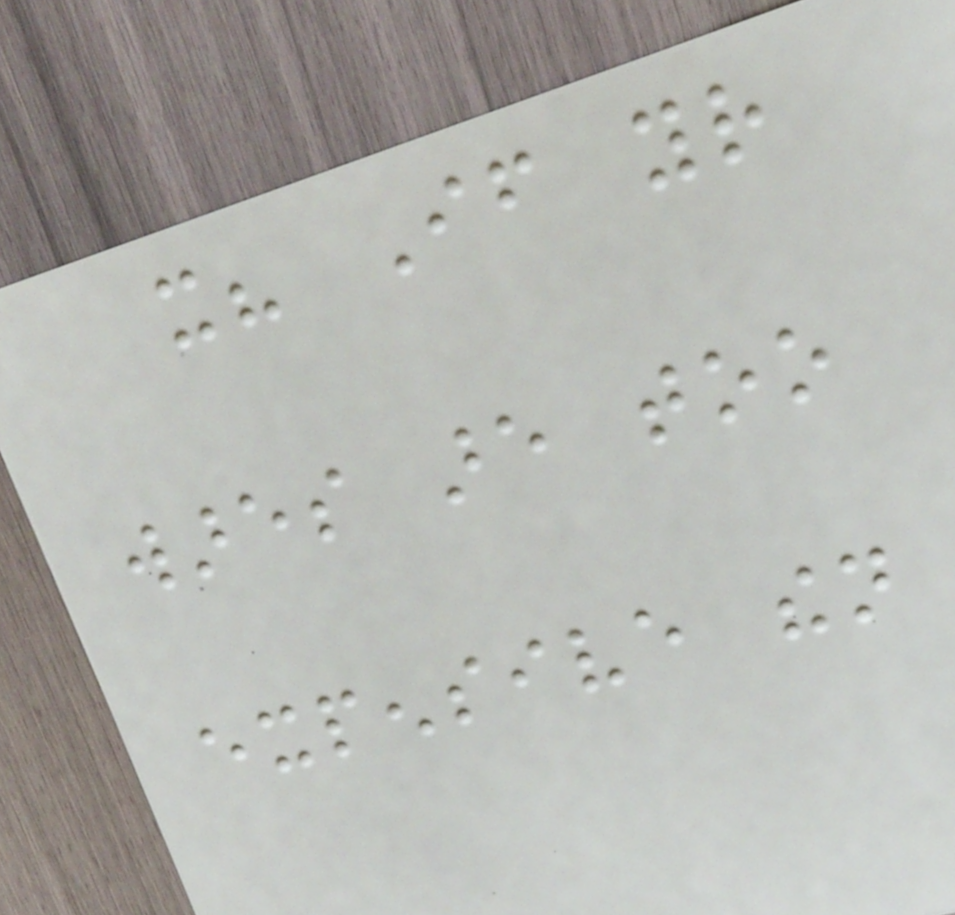it? If your
wares are too
expensive then
